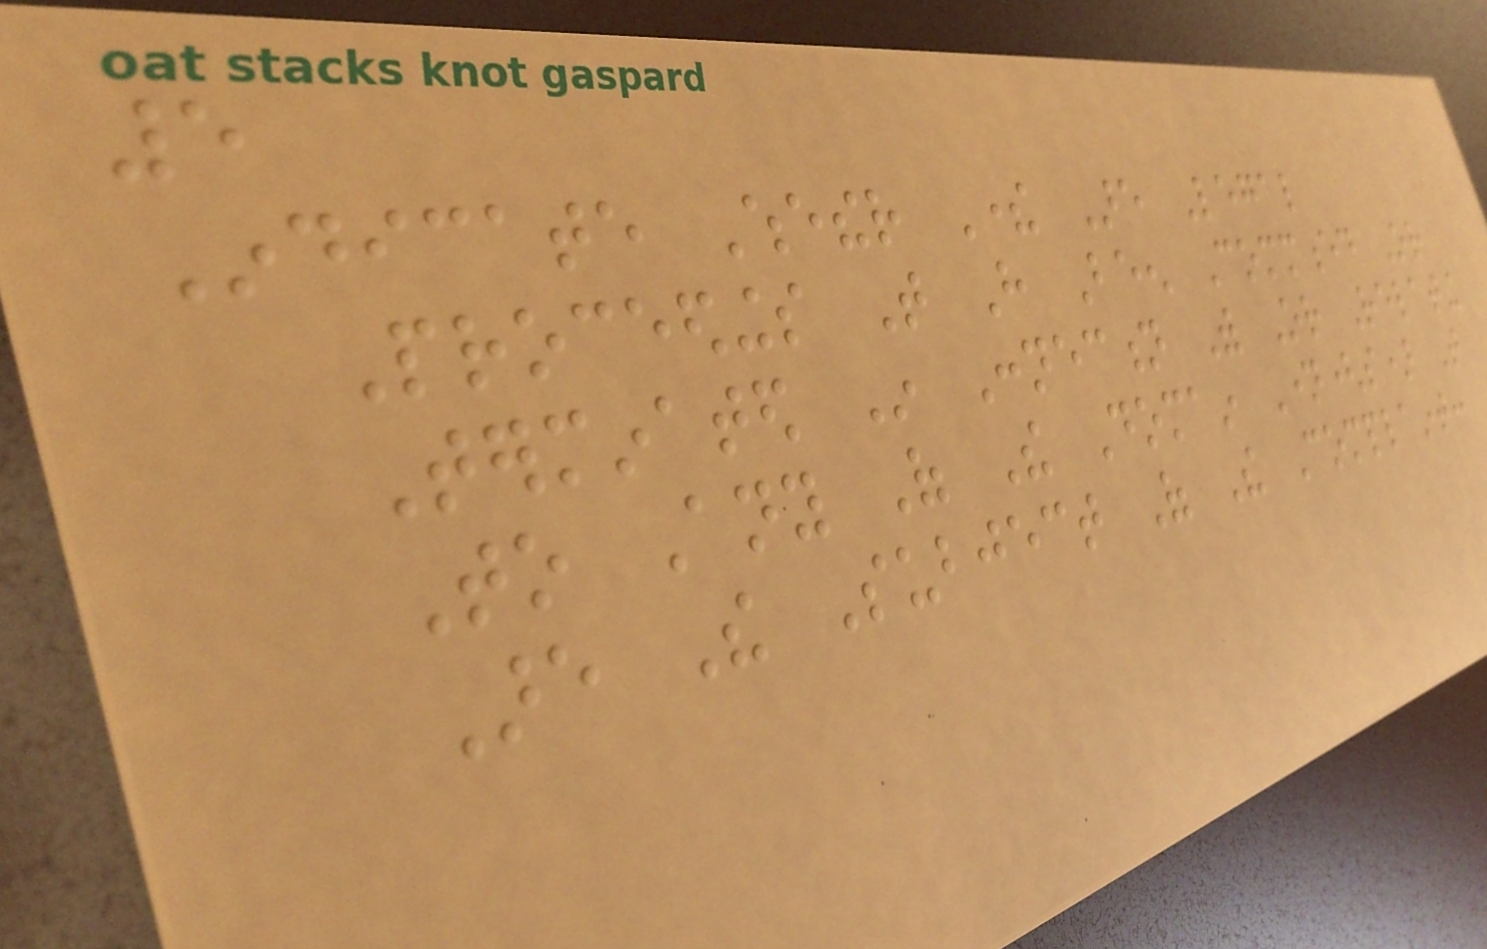5
Indicate Whether There Are Legal
Proceedings That Have Been Commenced Or
Terminated In Connection With Or Relating
To Any Of The Domain Name(s) That
Are The Subject Of The Complaint:
